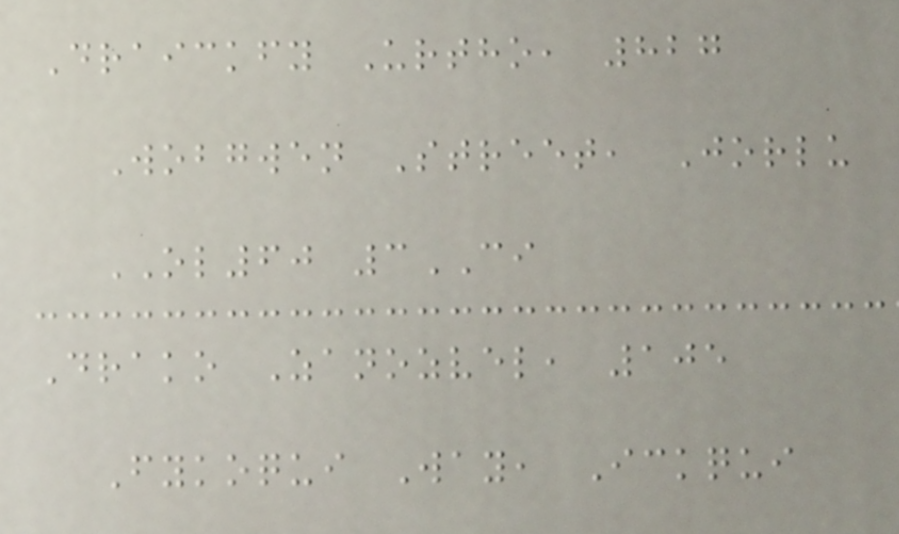Draickfy Urtho, 827
Wobgwen Street, Jorlu
OL60 3CI
Drako Zanozvel, 105
Fykoqui Way, Ickqui
